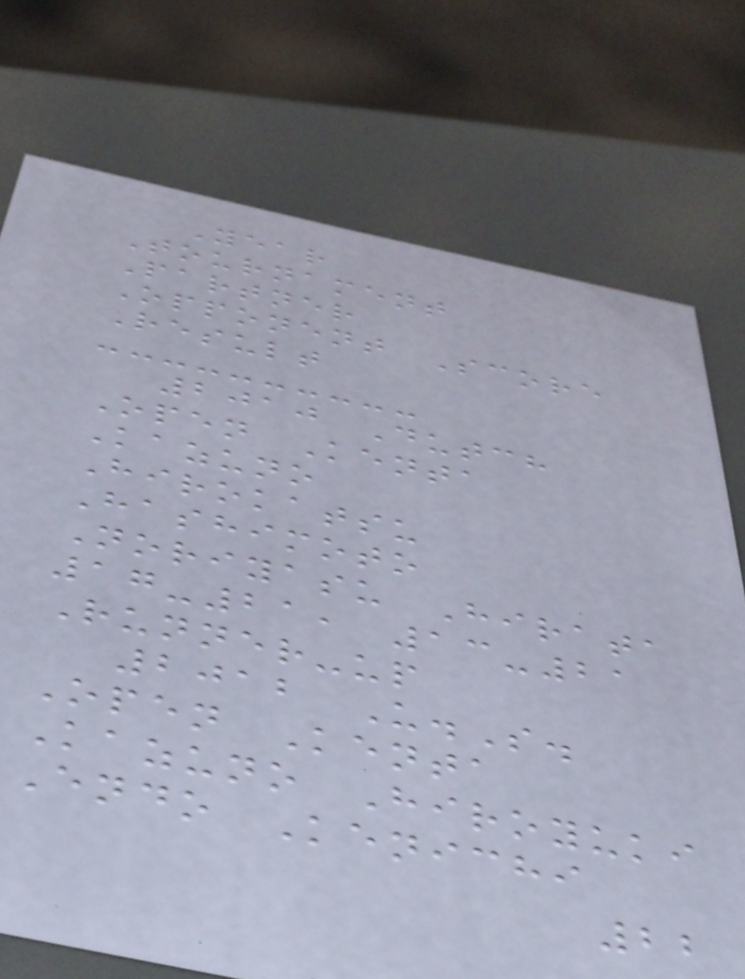Year
Tournament
Partner
Opponent Score
Result
2010 Dutch
Open Kenta
Kazuno
Hirokatsu
Hashimoto
Noriyasu Hirata
17-21, 13-21
Runner-up
2012 U.S.
Open Kenta
Kazuno Hiroyuki
Endo Kenichi
22
